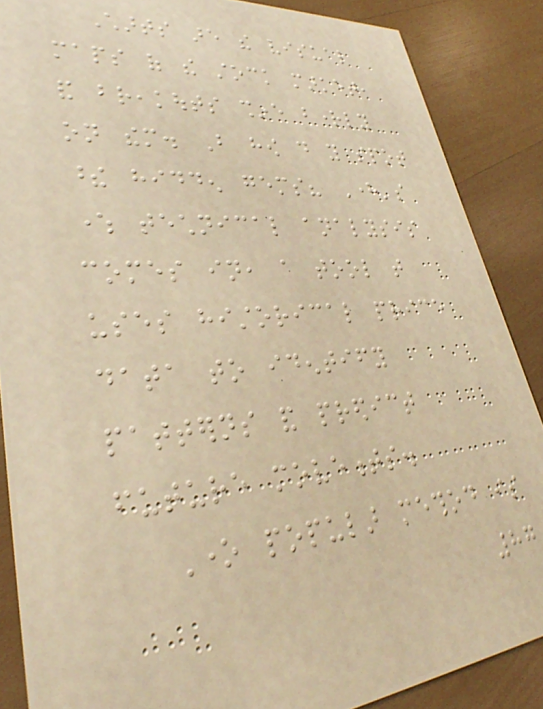Charts are the visual
maps of the stock market,
and breakouts shine brightly
on them. But how do you spot
these hidden gems? Here's
where technical analysis
comes in, a tool that
uses historical price
data to identify
patterns and predict
future movements.
One popular method is
87
